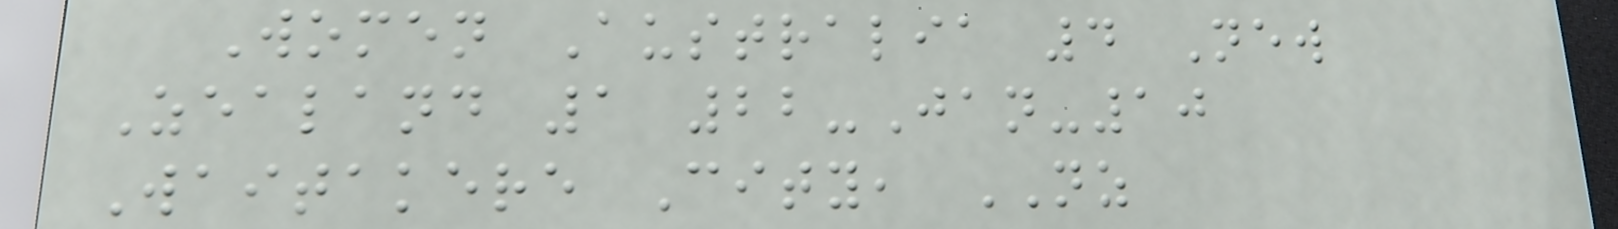Women Australia 4 New
Zealand 1 22-Jan-10
Waitakere City, NZ
